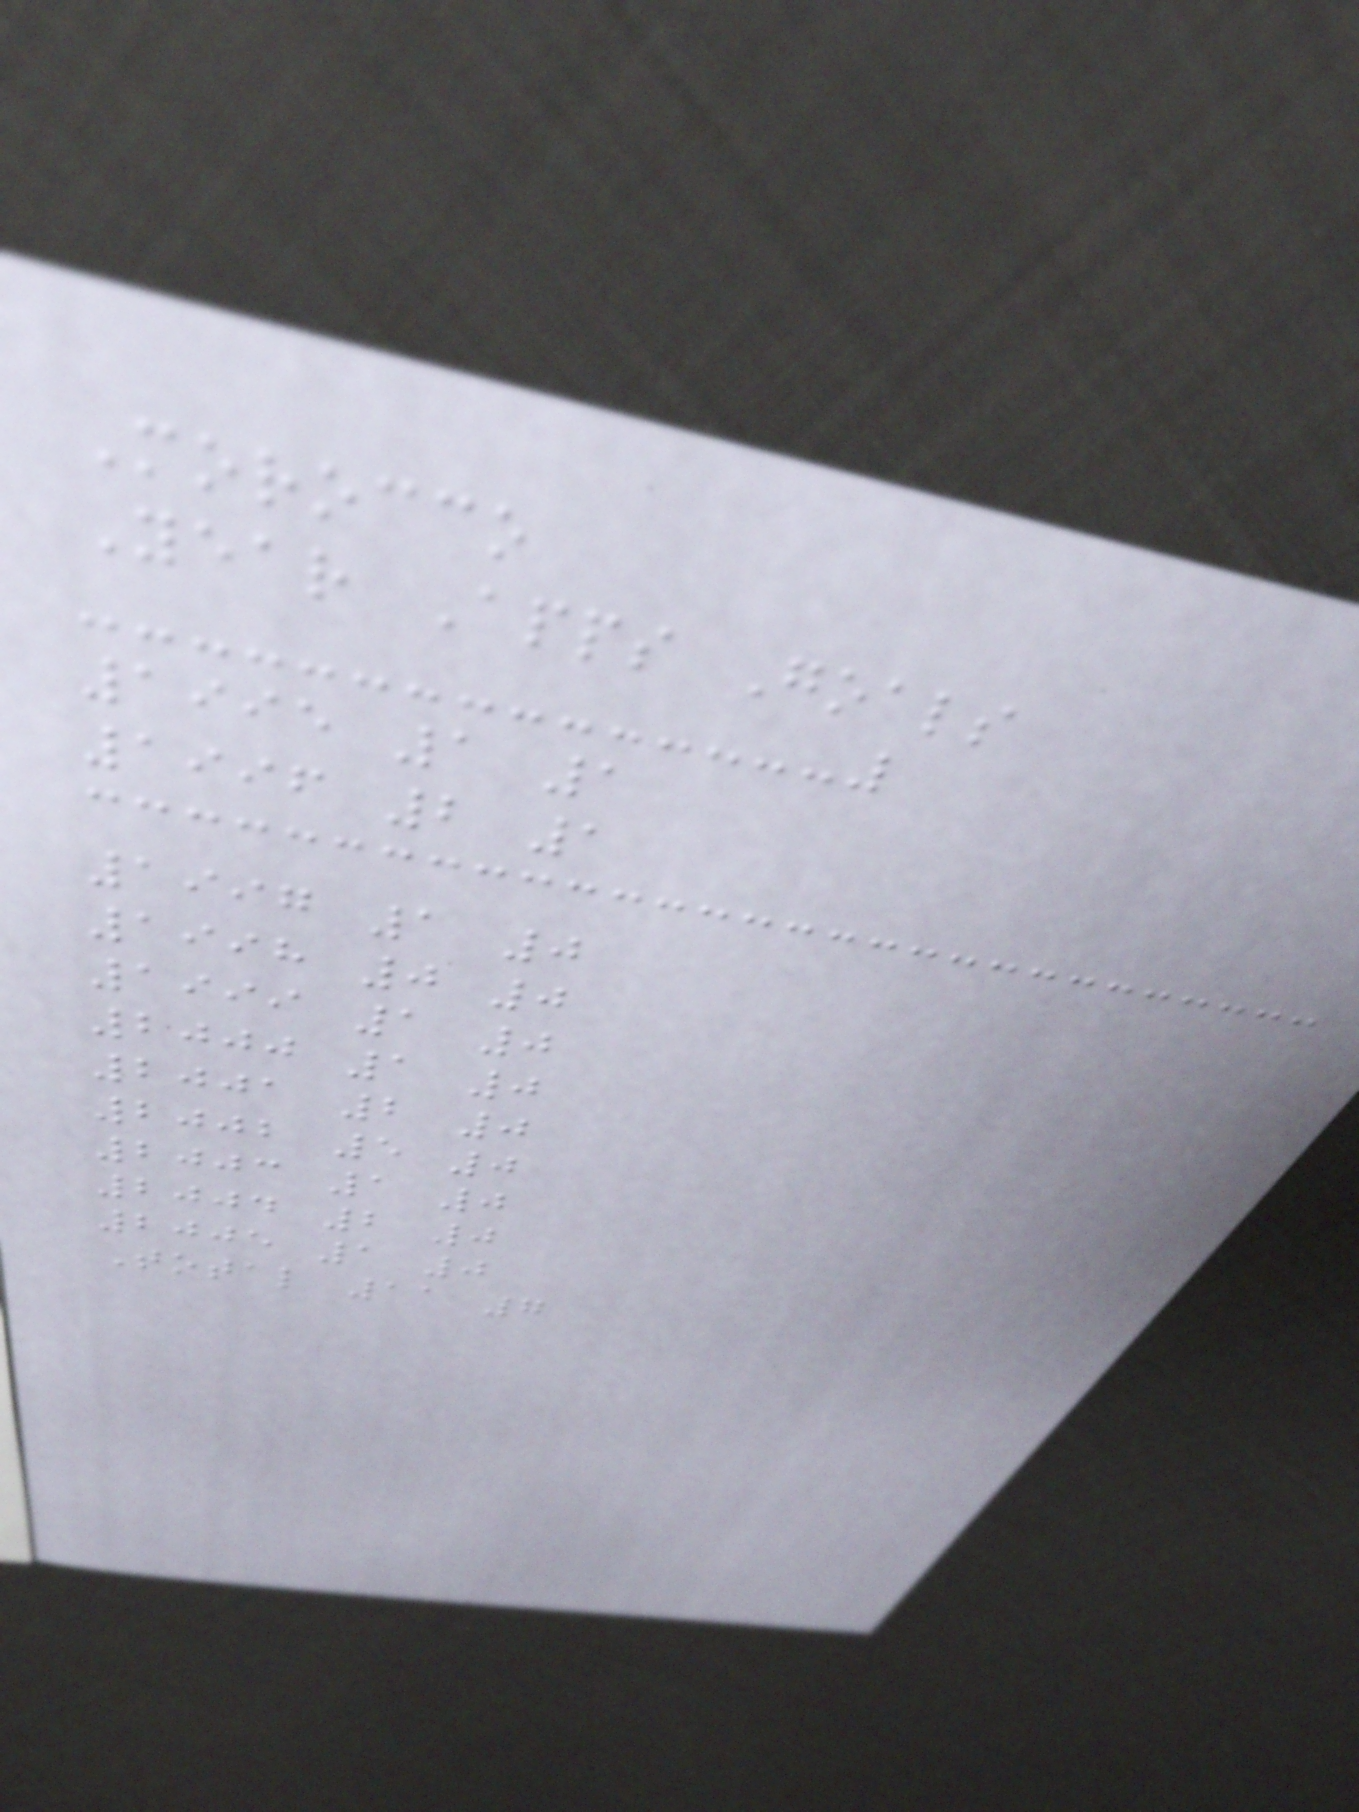Morocco
Year Apps Goals
1995 1 1
1996 2 1
1997 1 0
1998 0 0
1999 1 0
2000 1 0
2001 2 0
2002 5 0
2003 1 0
2004 2 0
2005 1 0
Total 11 7
